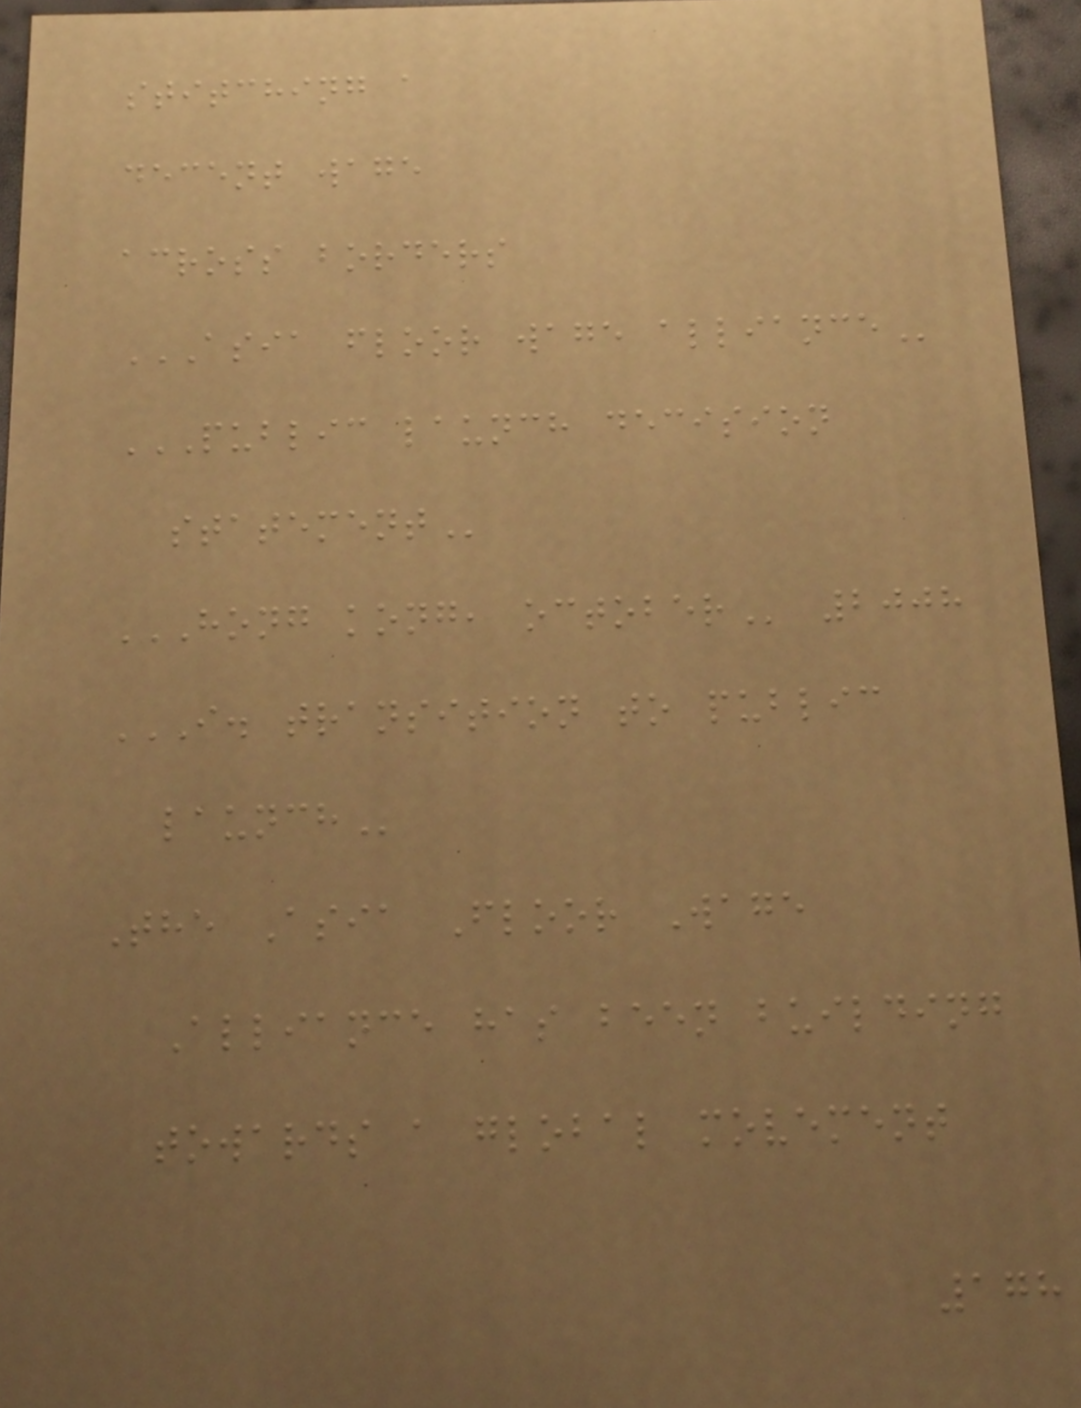stitching a
decent wage
across borders
ASIA FLOOR WAGE ALLIANCE
PUBLIC LAUNCH DECISION
STATEMENT
HONG KONG, OCTOBER 2008
I. TRANSITION TO PUBLIC
LAUNCH
The Asia Floor Wage
Alliance has been building
towards a global movement
178
